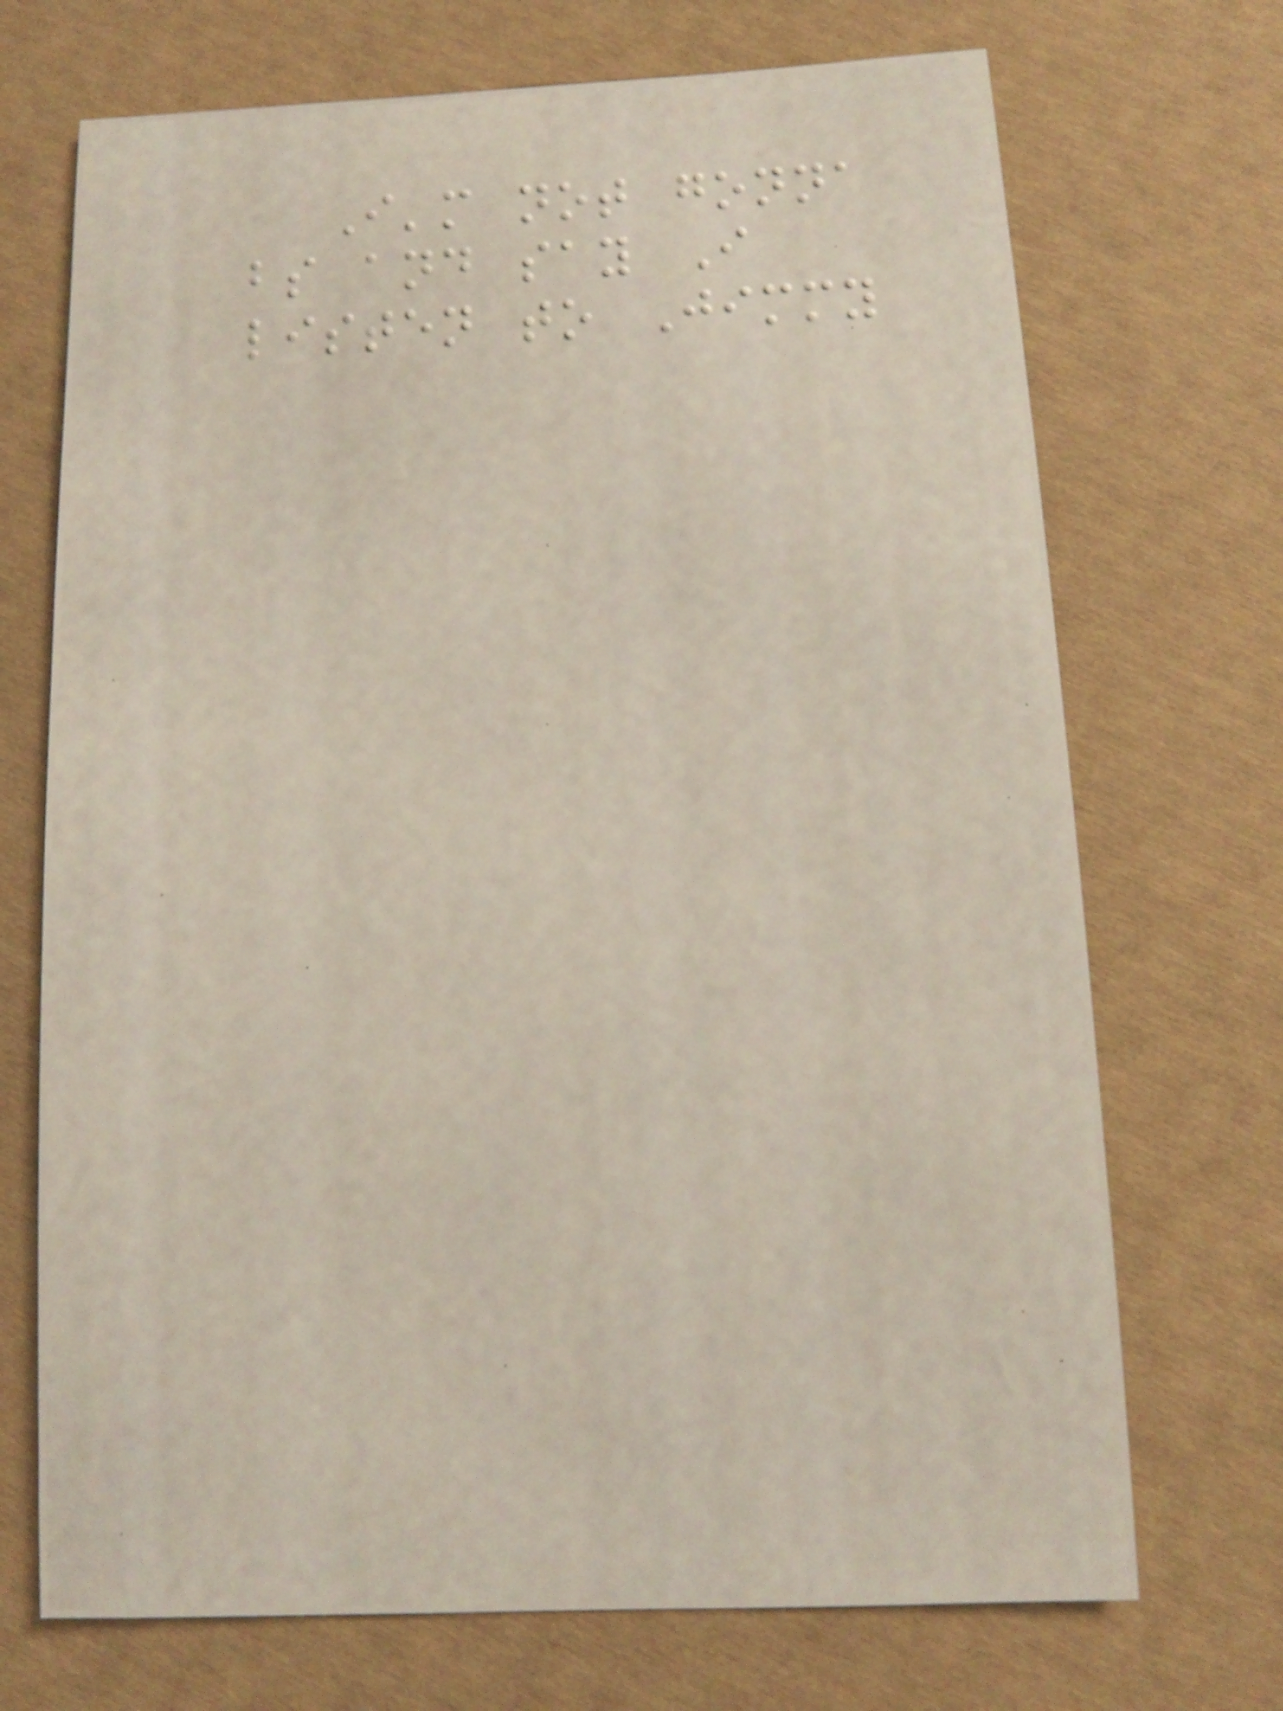I'm not gonna
bs and say I
listen to Jimmy
